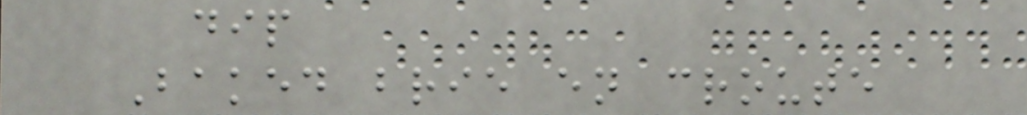dip
Baked brie en croute
